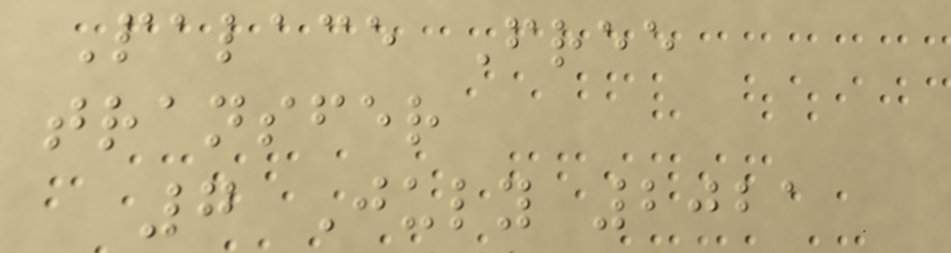Palace Free
transfer
7 July 2021
